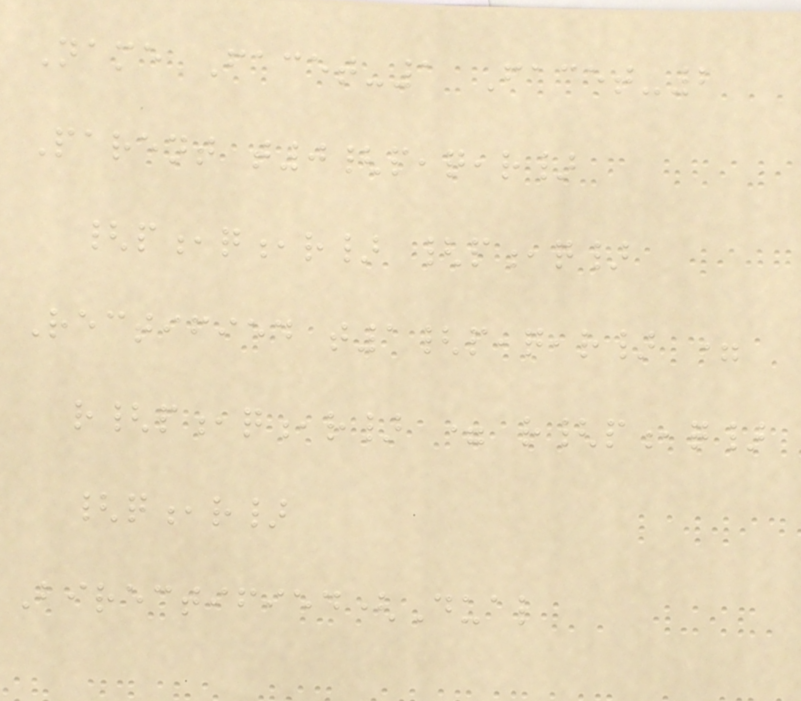Name Facet-1 Facet-2
Parent t0{p,q,r}
{p,q,r} {p,q}
Rectified t1{p,q,r} =
r{p,q,r} = r{p,q}
{q,r}
Birectified(Dual
